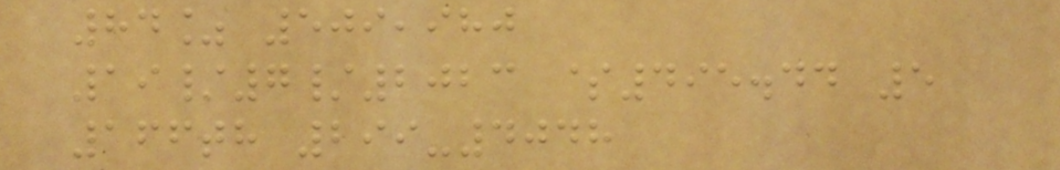84% 509,980
19/7/2023 $495.44 5
166th 299-4048
